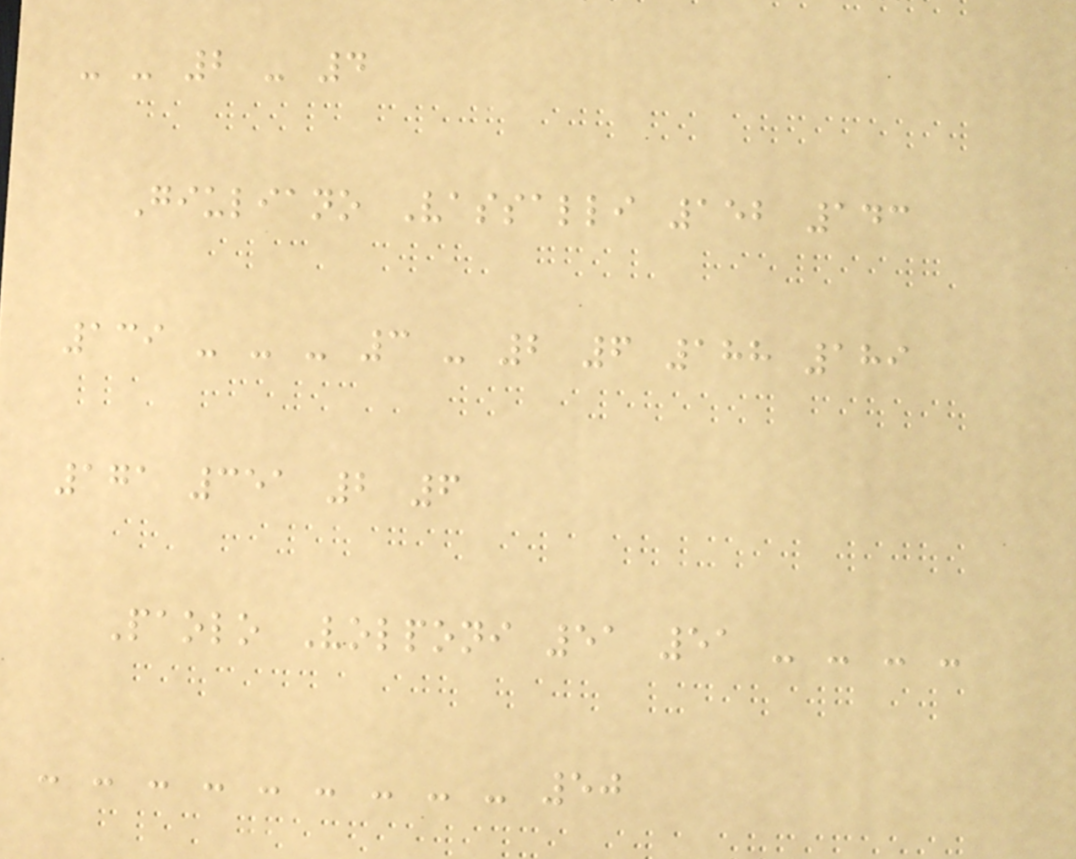- - 2 - 4
Giuliano Vassalli 152 143
139 - - - 3 - 2 6 188 189
171 351 2 6
Paolo Volponi 51 51 - - - -
- - - - - - - - - 50
